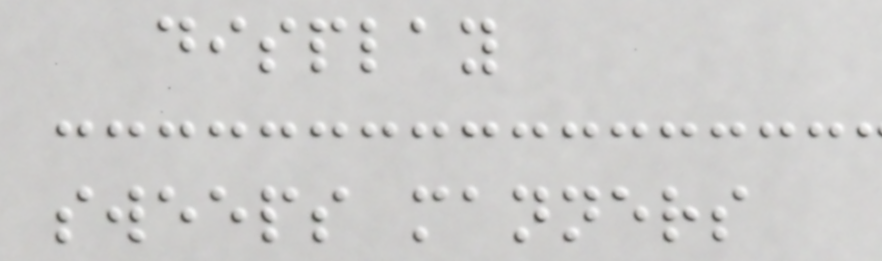display
sweeps manners
